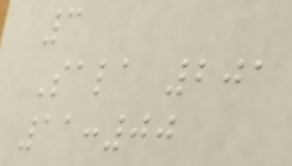3
Sala 201
11:00
